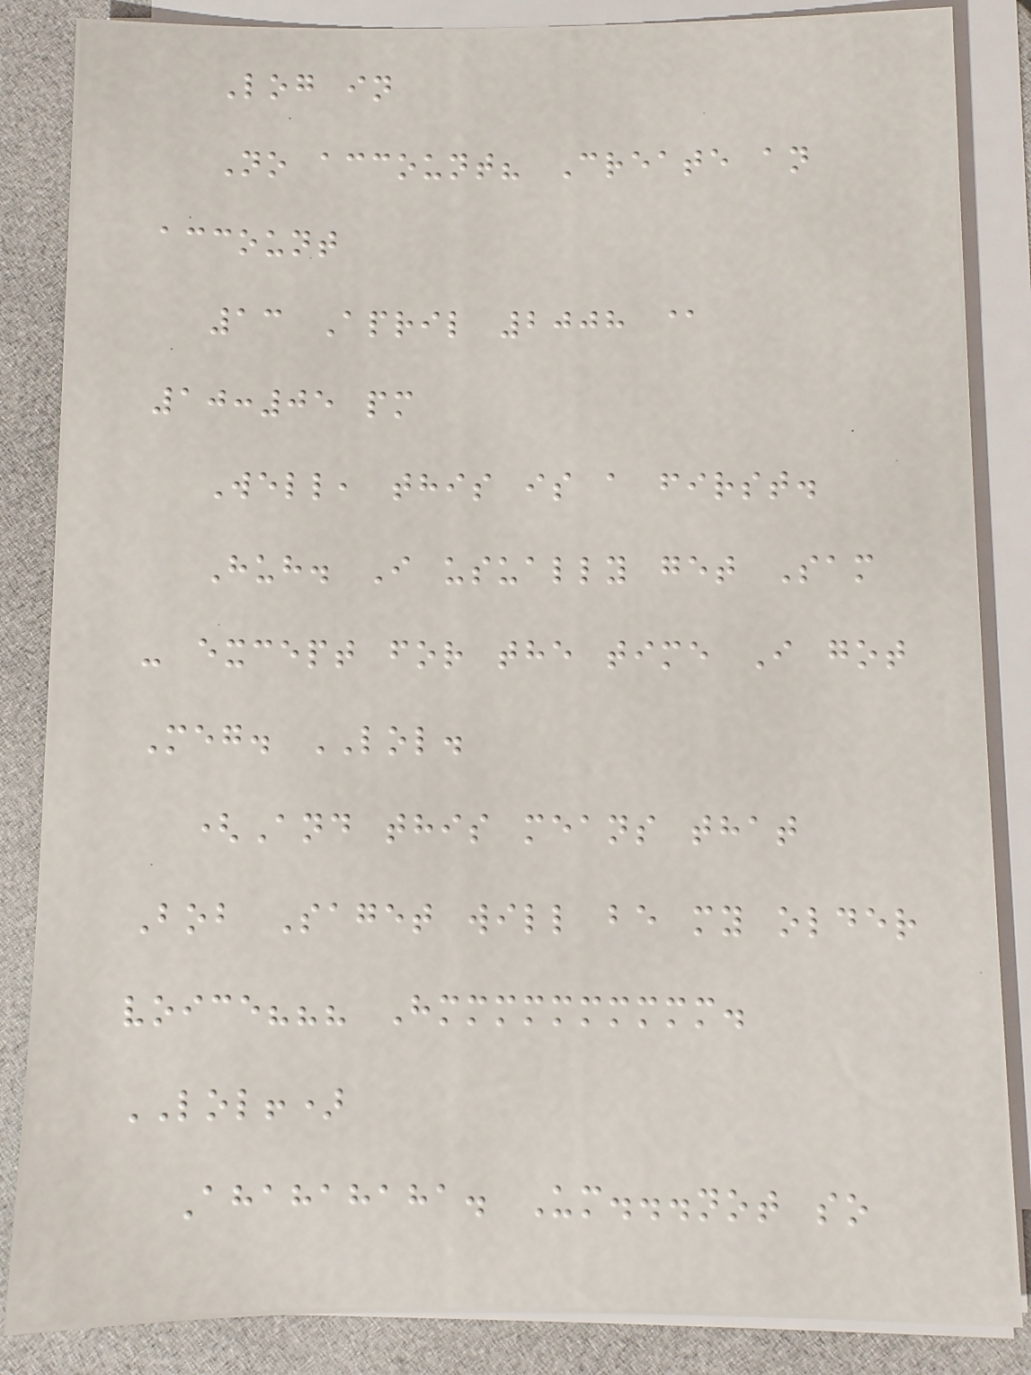Log in
No account? Create an
account
13 April 2008 @
10:05 pm
Well, this is a first.
Huh. I usually get Sam
- except for the time I got
Meg. LOL.
(And this means that
Bob Saget will be my older
voice??? Hmmmmmmmmmm.
LOL!)
Ahahahaha. Um...not so
